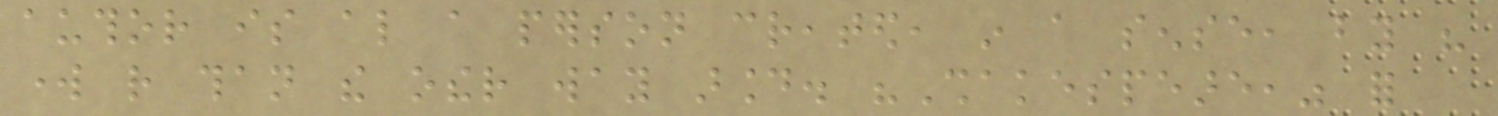author is also a person created, in a sense, by his
work rather than the other way around. "Shakespeare," for
